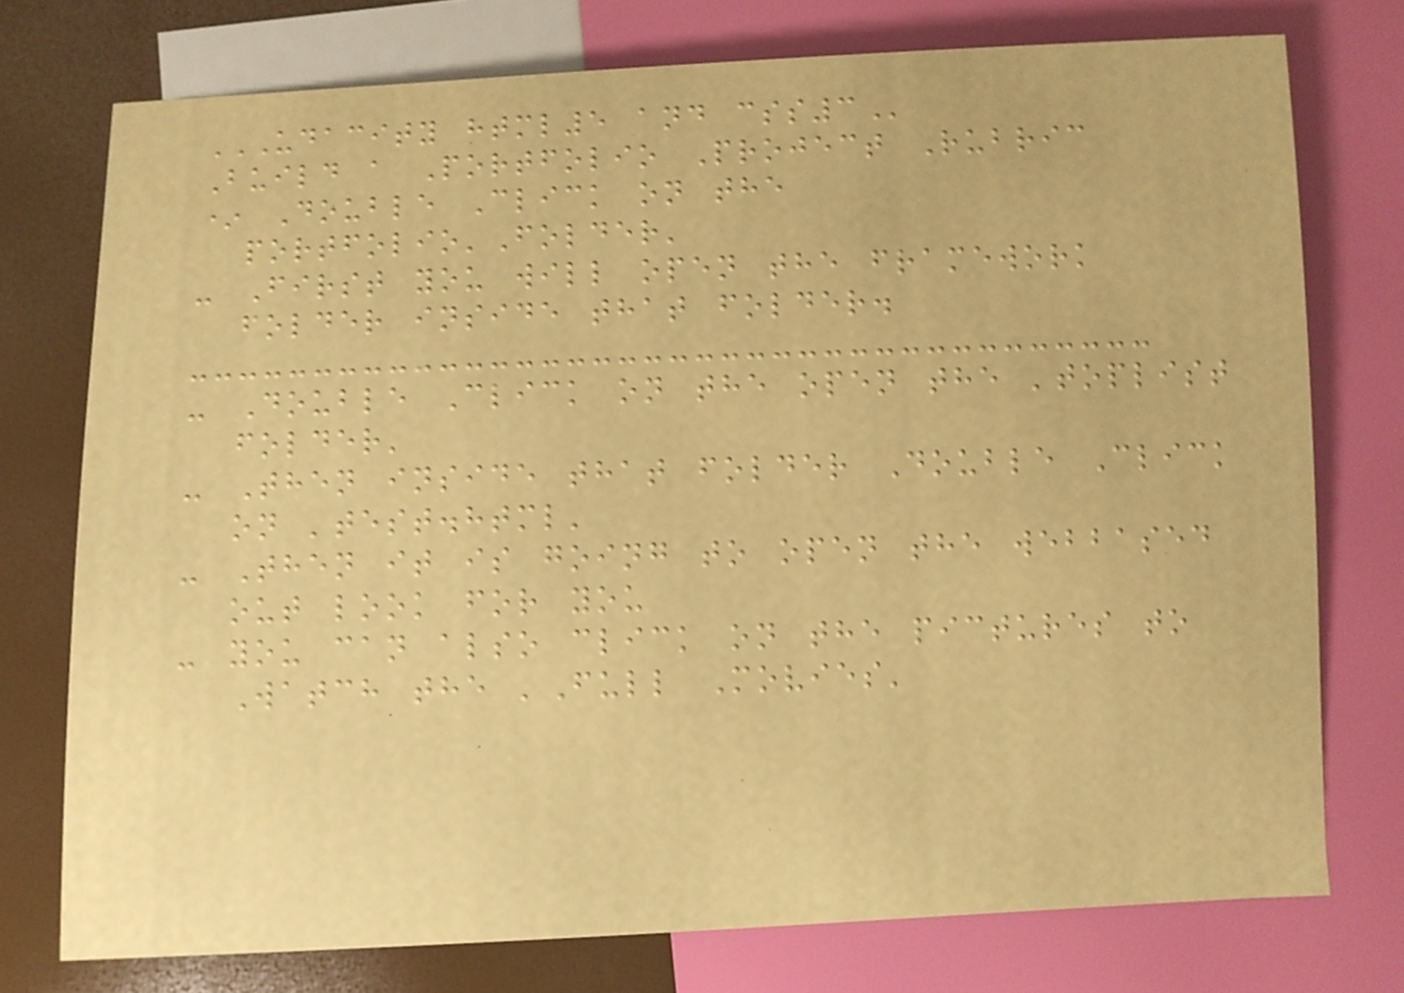UDACITY HTML5 AND CSS3
Build a Portfolio Project Rubric
* Double Click on the
portfolio'Folder'
- First you will open the framework
folder inside that folder.
- Double Click on the open the 'toplist
folder'
- Then inside that folder Double Click
on 'test.html'
- Then it is going to open the webbased
out look for you
- you can also click on the pictures to
Watch the 'Full Movies'
